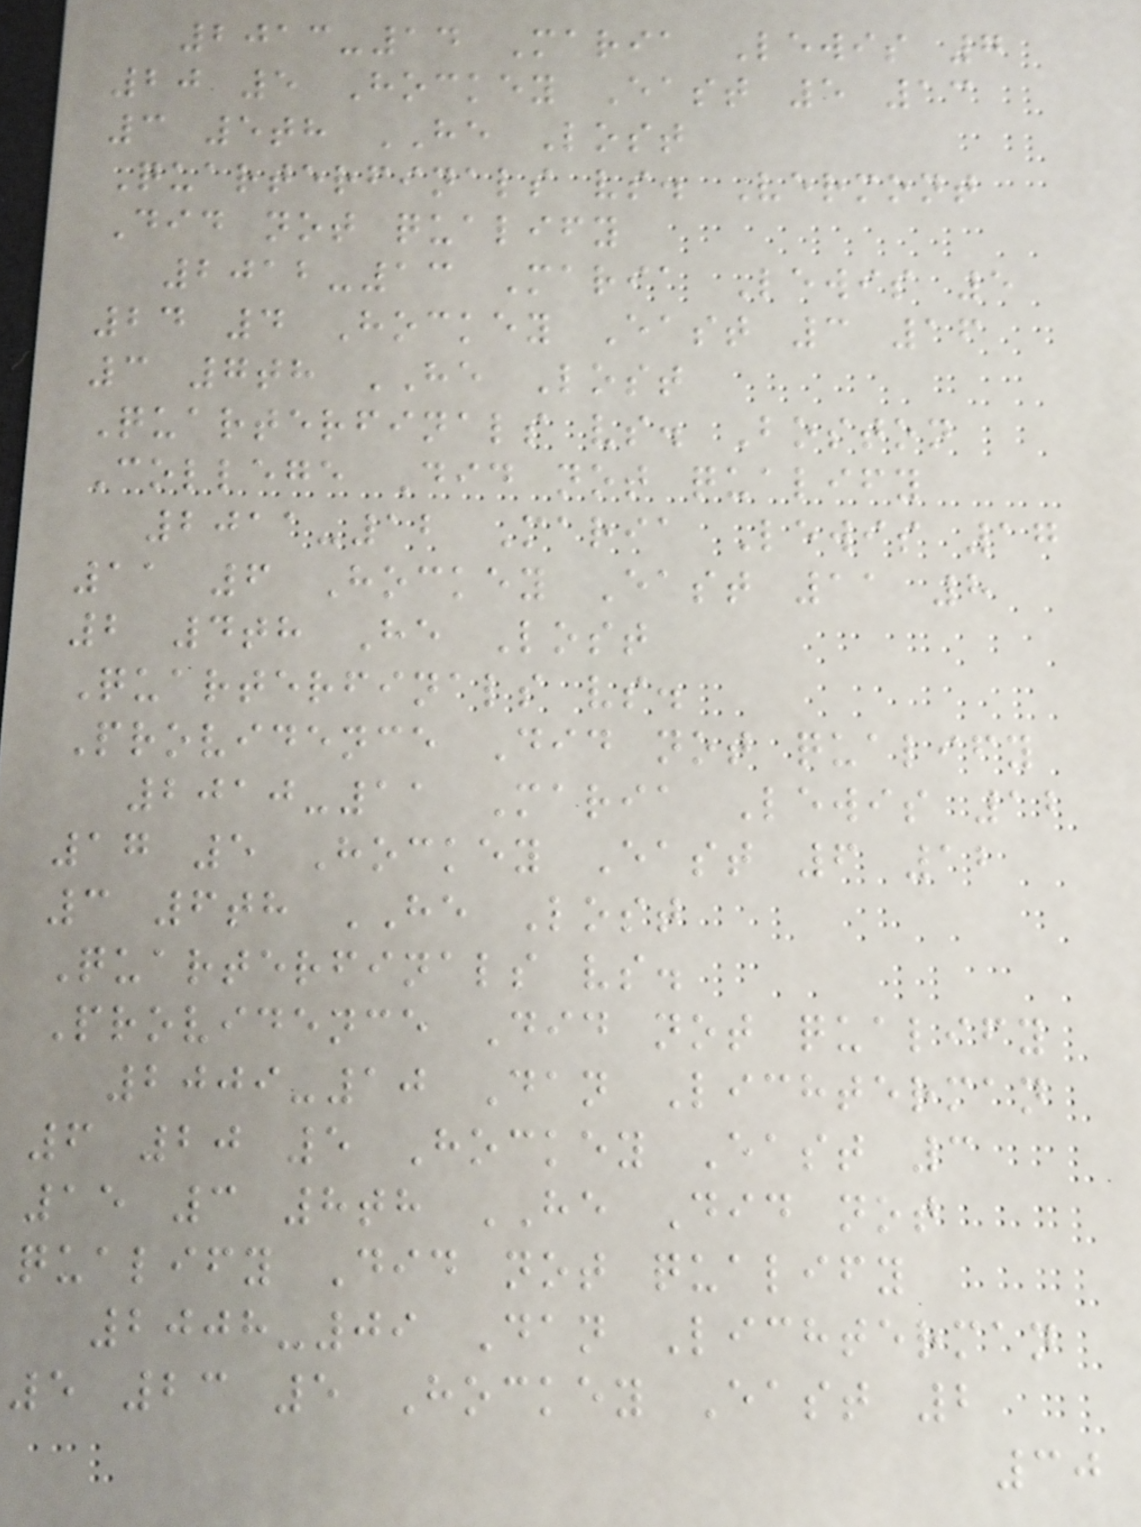2013-14 Maria Lewis 7
20 5 Hockey East 5 13
3 5th HE Lost
Quarterfinals vs. Vermont
Did not qualify
2012-13 Maria Lewis 5
24 4 Hockey East 3 16
3 7th HE Lost
Quarterfinals vs. Boston
College Did not qualify
2011-12 Maria Lewis 17
11 6 Hockey East 11 8
2 4th He Lost
Quarterfinals vs.
Providence Did not qualify
2010-11 Maria Lewis 12
17 5 Hockey East 6 12
3 6th HE Lost
Quarterfinals vs.
Providence Did not qualify
2009-10 Dan Lichterman
6 20 5 Hockey East 3
15 3 8th HE Did not
qualify Did not qualify
2008-09 Dan Lichterman
5 23 5 Hockey East 2
30
